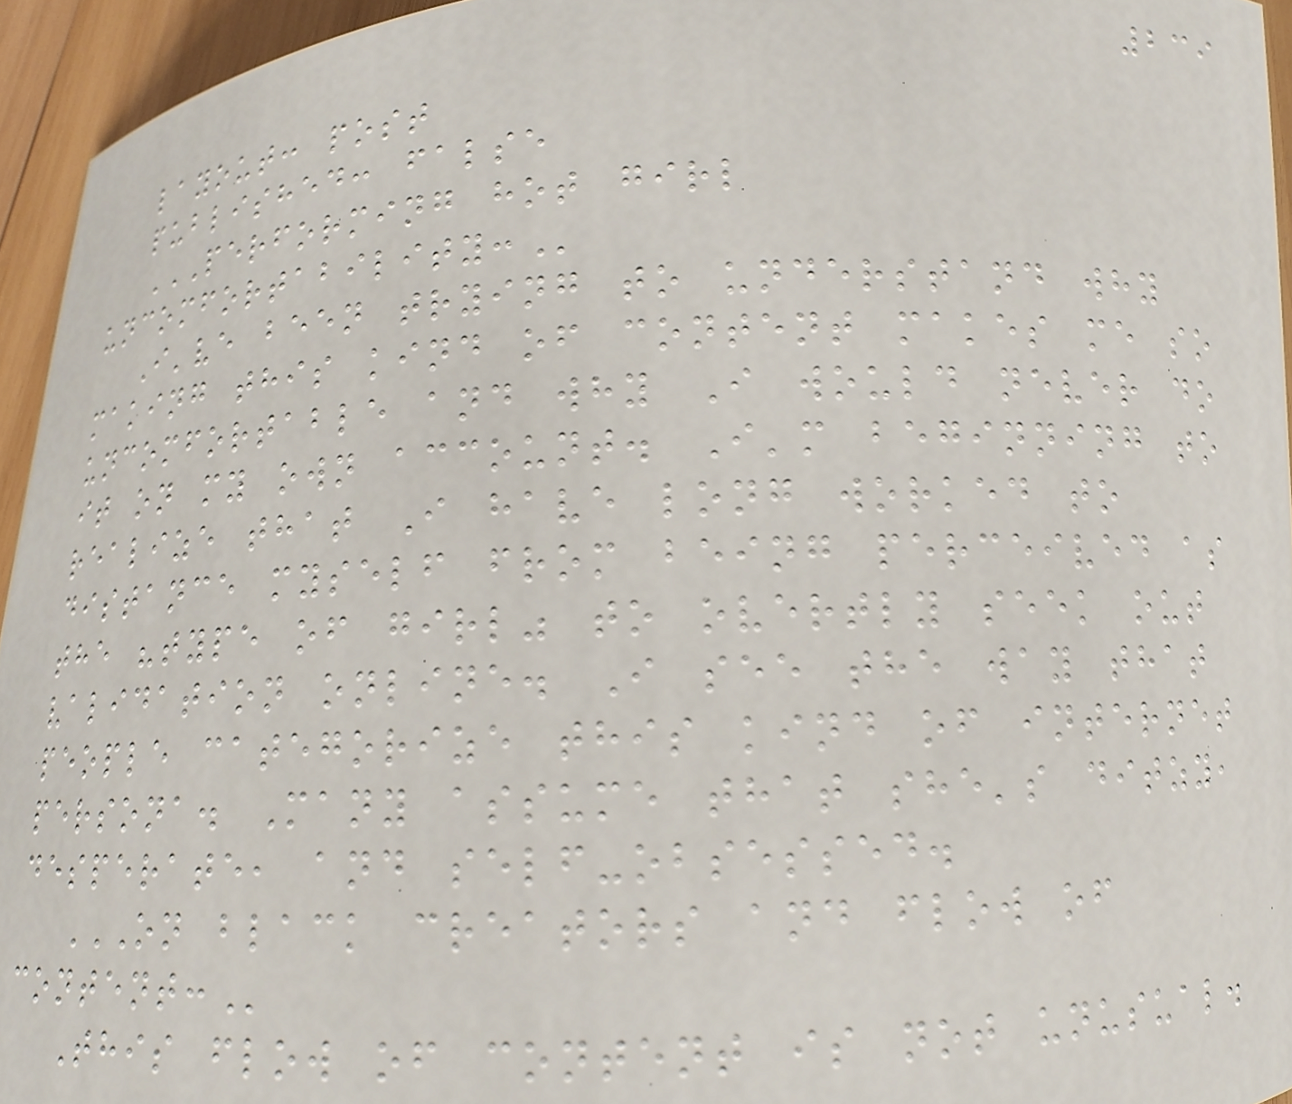239
layout: post
published: false
PERFORMING HOT GIRL
UNCOMFORTABILITY:
I've been trying to understand why
making this kind of content makes me so
uncomfortable and why I would never do
it on my own account. I'm beginning to
realize that I have long worked to
distance myself from being perceived as
the "type of girl" to overtly seek out
validation online. I see the way that
people categorize this kind of internet
persona. Many assume that she's ditzy,
desperate, and self-obsessed.
ON BLACK CREATORS AND FLOW OF
CONTENT:
This flow of content is not unusual.
